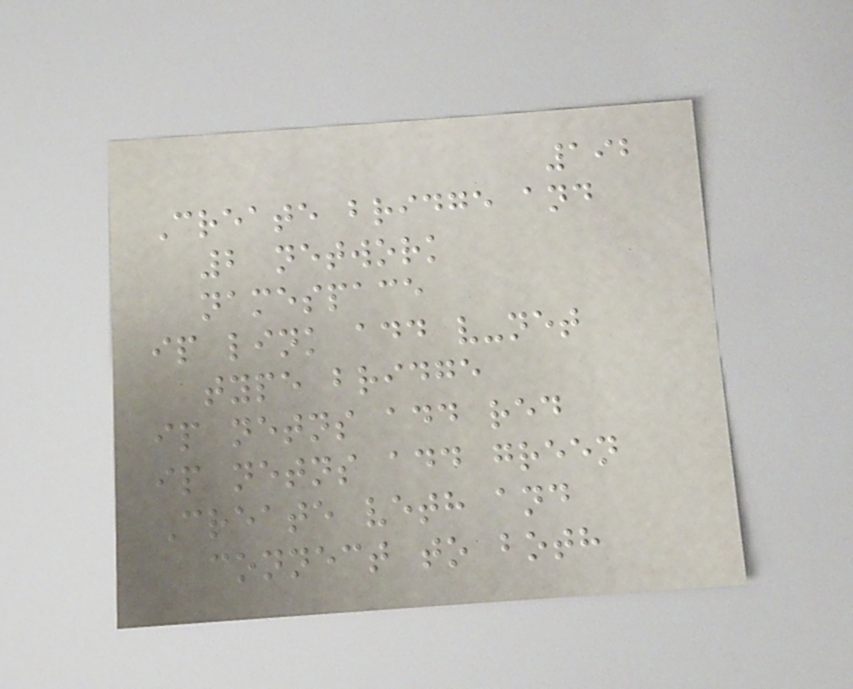192
Create bridge and
2 network
namespace
ip link add v-net
type bridge
ip netns add red
ip netns add green
Create veth and
connect to both
